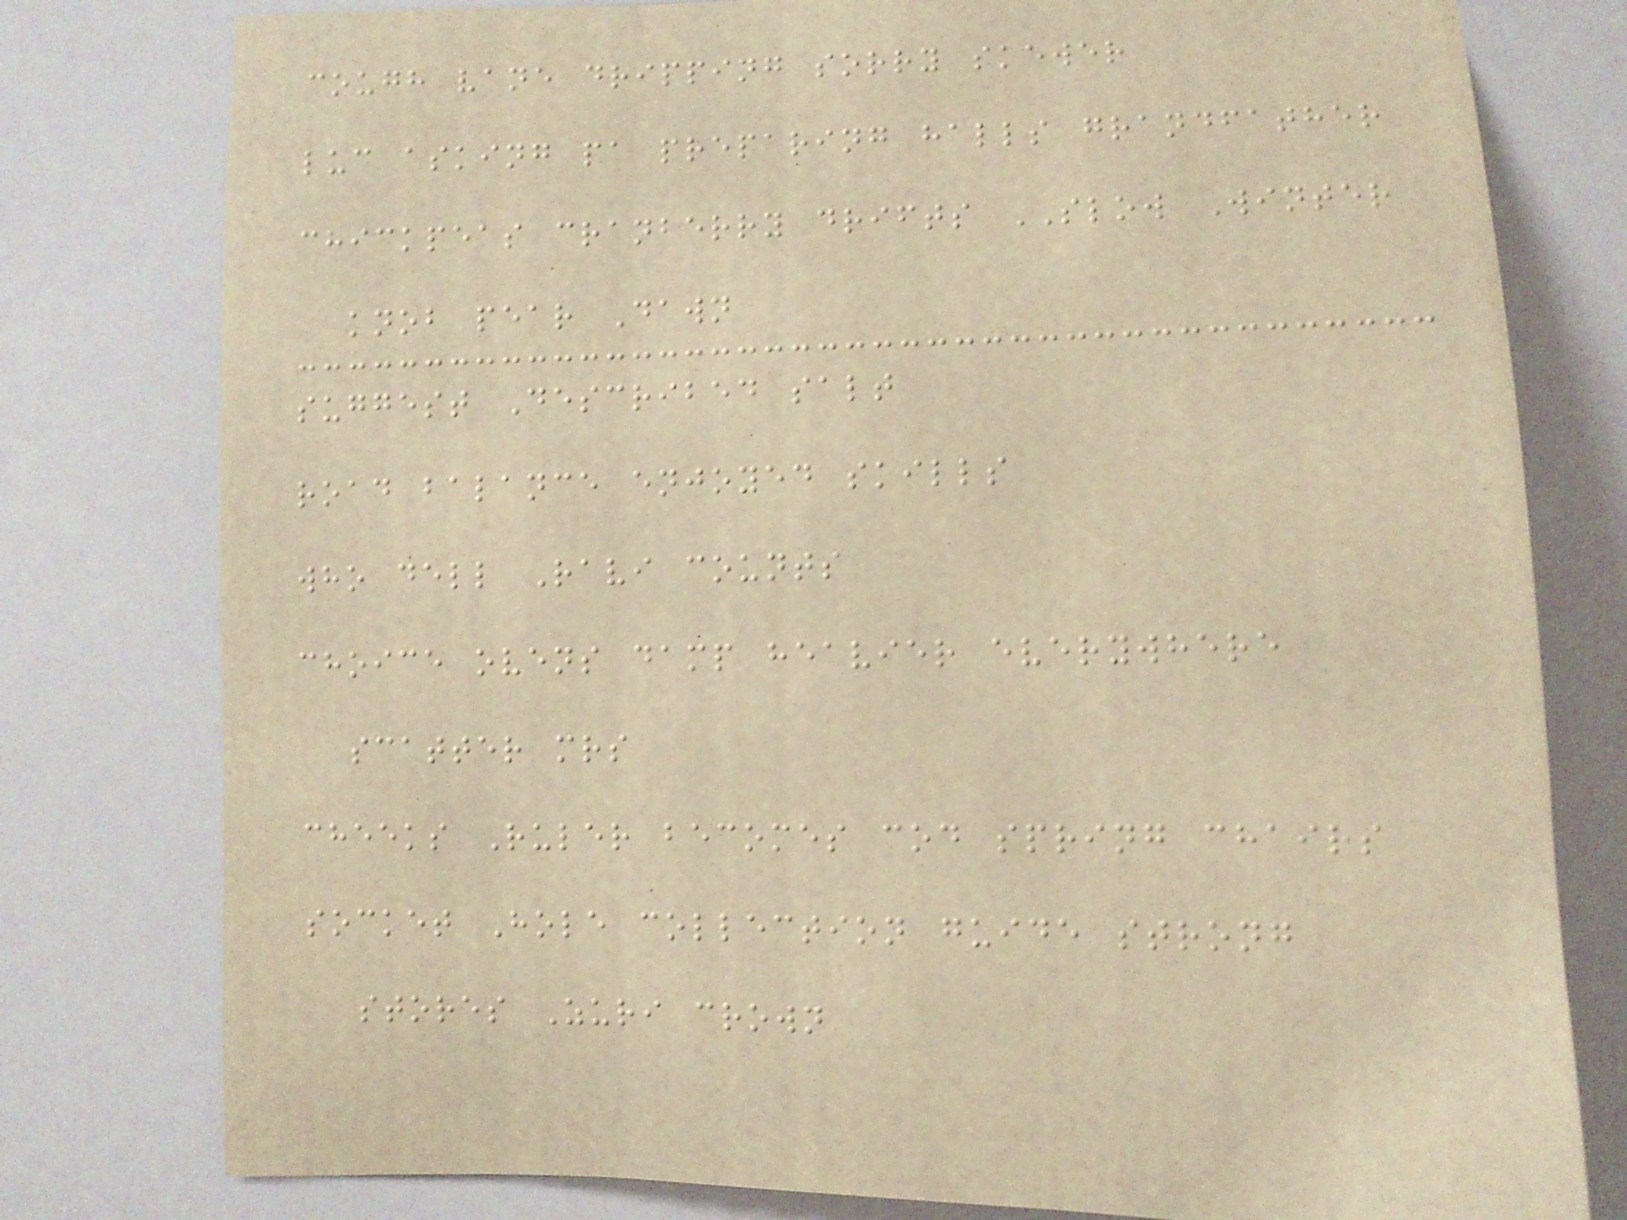cough vane dripping sorry skewer
luc asking pa preparing halls grandfather
chickpeas cranberry drifts SLOW Winter
knob pear Dawn
suggest Described salt
road balance enjoyed skills
who dell Ravi counts
choice ovens damp heavier everywhere
scatter mrs
cheeks Ruler becomes cod spring chairs
socket Hole collection guide strong
stores Zuri crown
